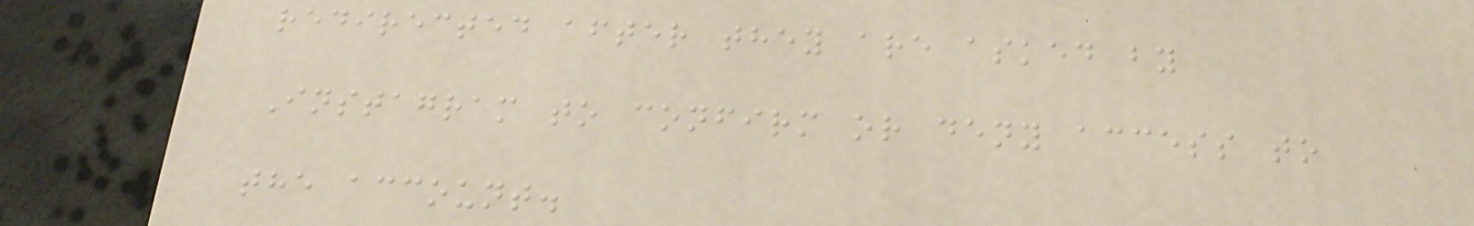redirected after they are asked by
Instagram to confirm or deny access to
the account.
